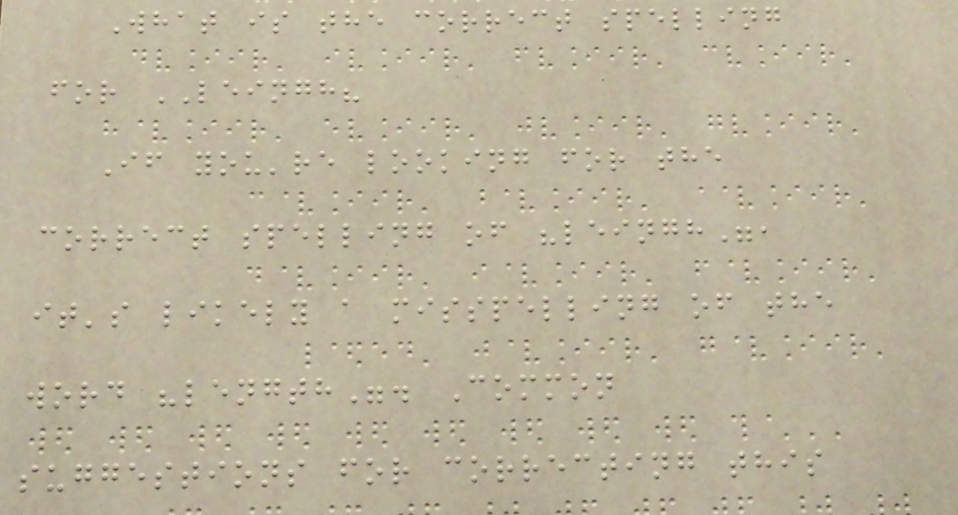What is the correct spelling
for LEINGH?
If you're looking for the
correct spelling of "leingh",
it's likely a misspelling of the
word "length". Common
suggestions for correcting this
